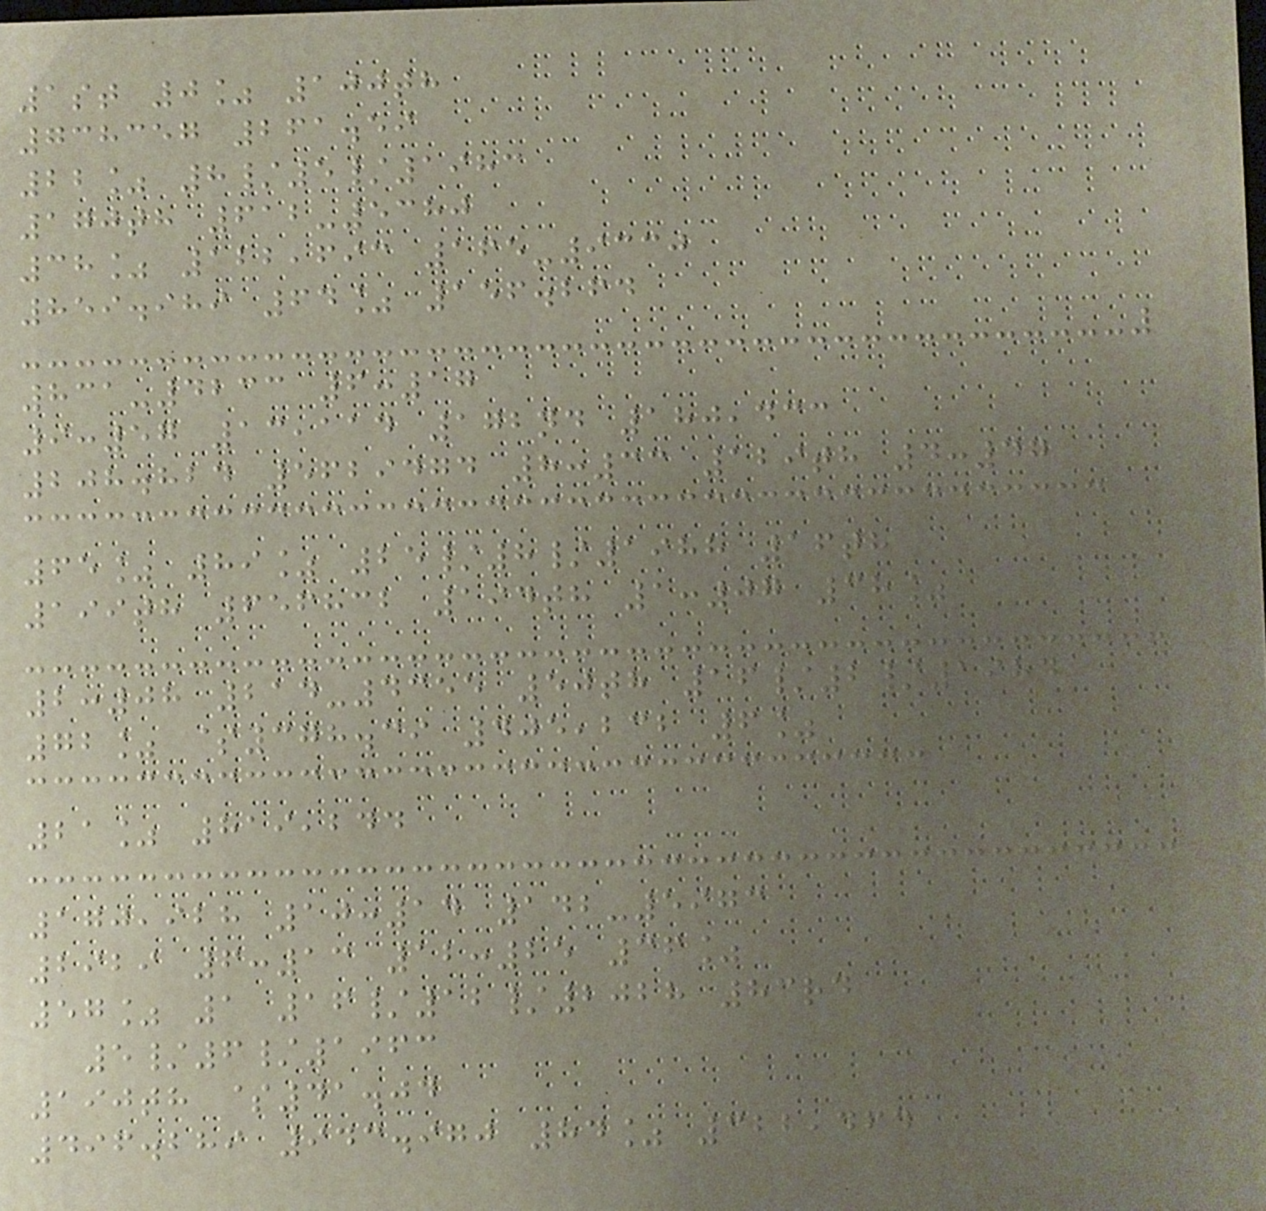1st 0% 100th
738357 261.59
22% 8/5/1983
170th 612-5380
38% 122,693 165-9330
859.989 64% 156.264
831-4233 6:17
9:57 13,114 172nd 180,433
208.824 5629474 8:33 129th 4:47
65% 89% 25/8/1988 16th
199th 656832 194th 1:07 38%
2:08 214-4355 50th 16/2/1984
72% $378.39 405,232 6%
21% 819,244
170,928 10:14 142-5973
2929 6:13 12:25 36%
57% 1 16/12/2028 83rd
5/6/1963
190th $41.04
496.289 943.970 84% 322,464
